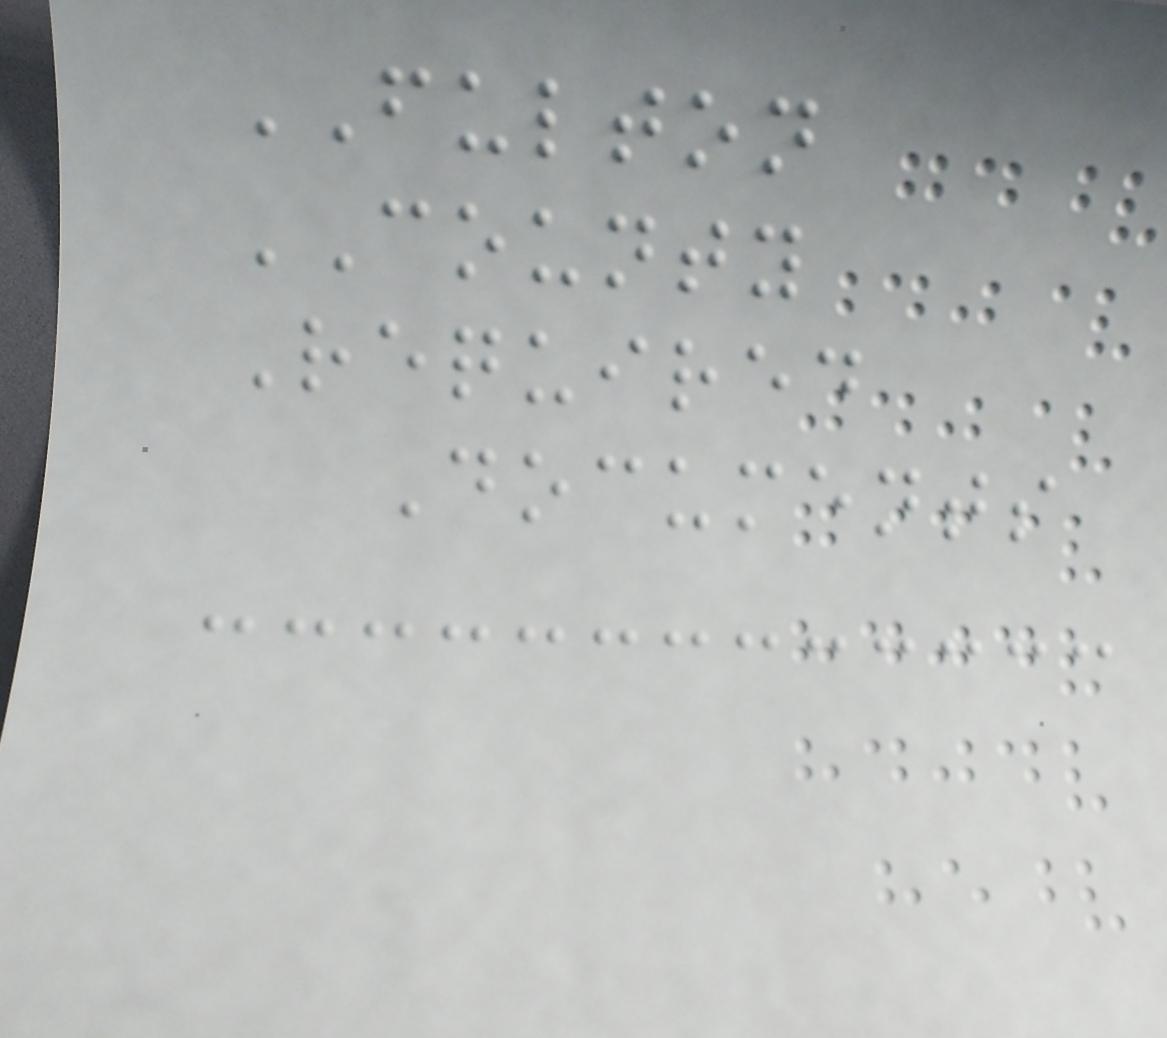FULTON
COUNTY
Required
Documents
